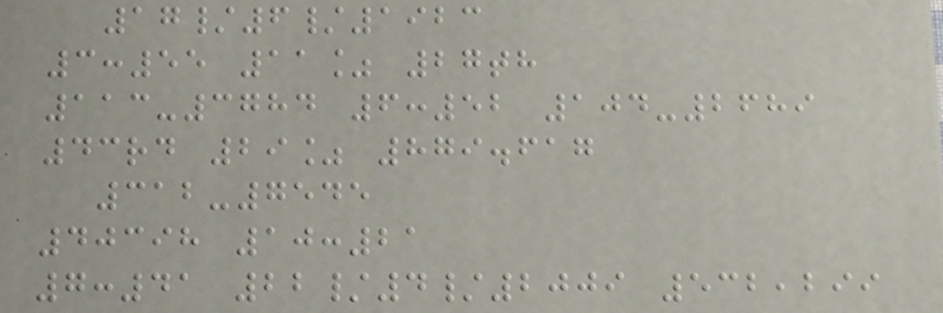17/6/1923
3:55 11% 27th
113-3784 6:52 104-2689
43rd 29% 879.617
312-7545
40398 10:21
7:41 22/4/2009 532,299
